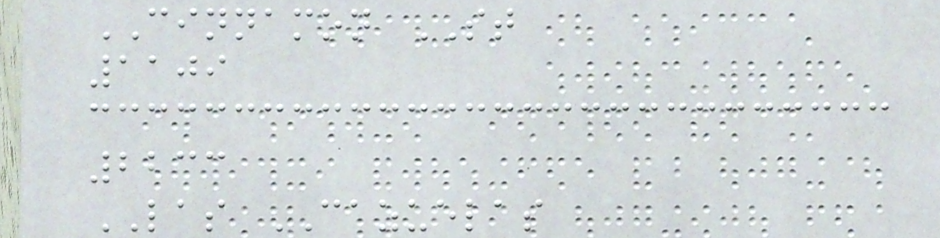CINNAMON ST
1109
2233
LAS CAZUELAS
